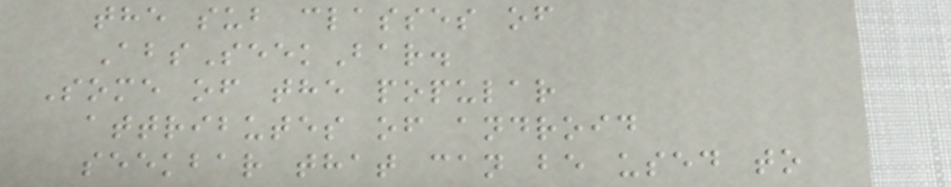the sub classes of
AbsSeekBar.
Some of the popular
attributes of android
seekbar that can be used to
